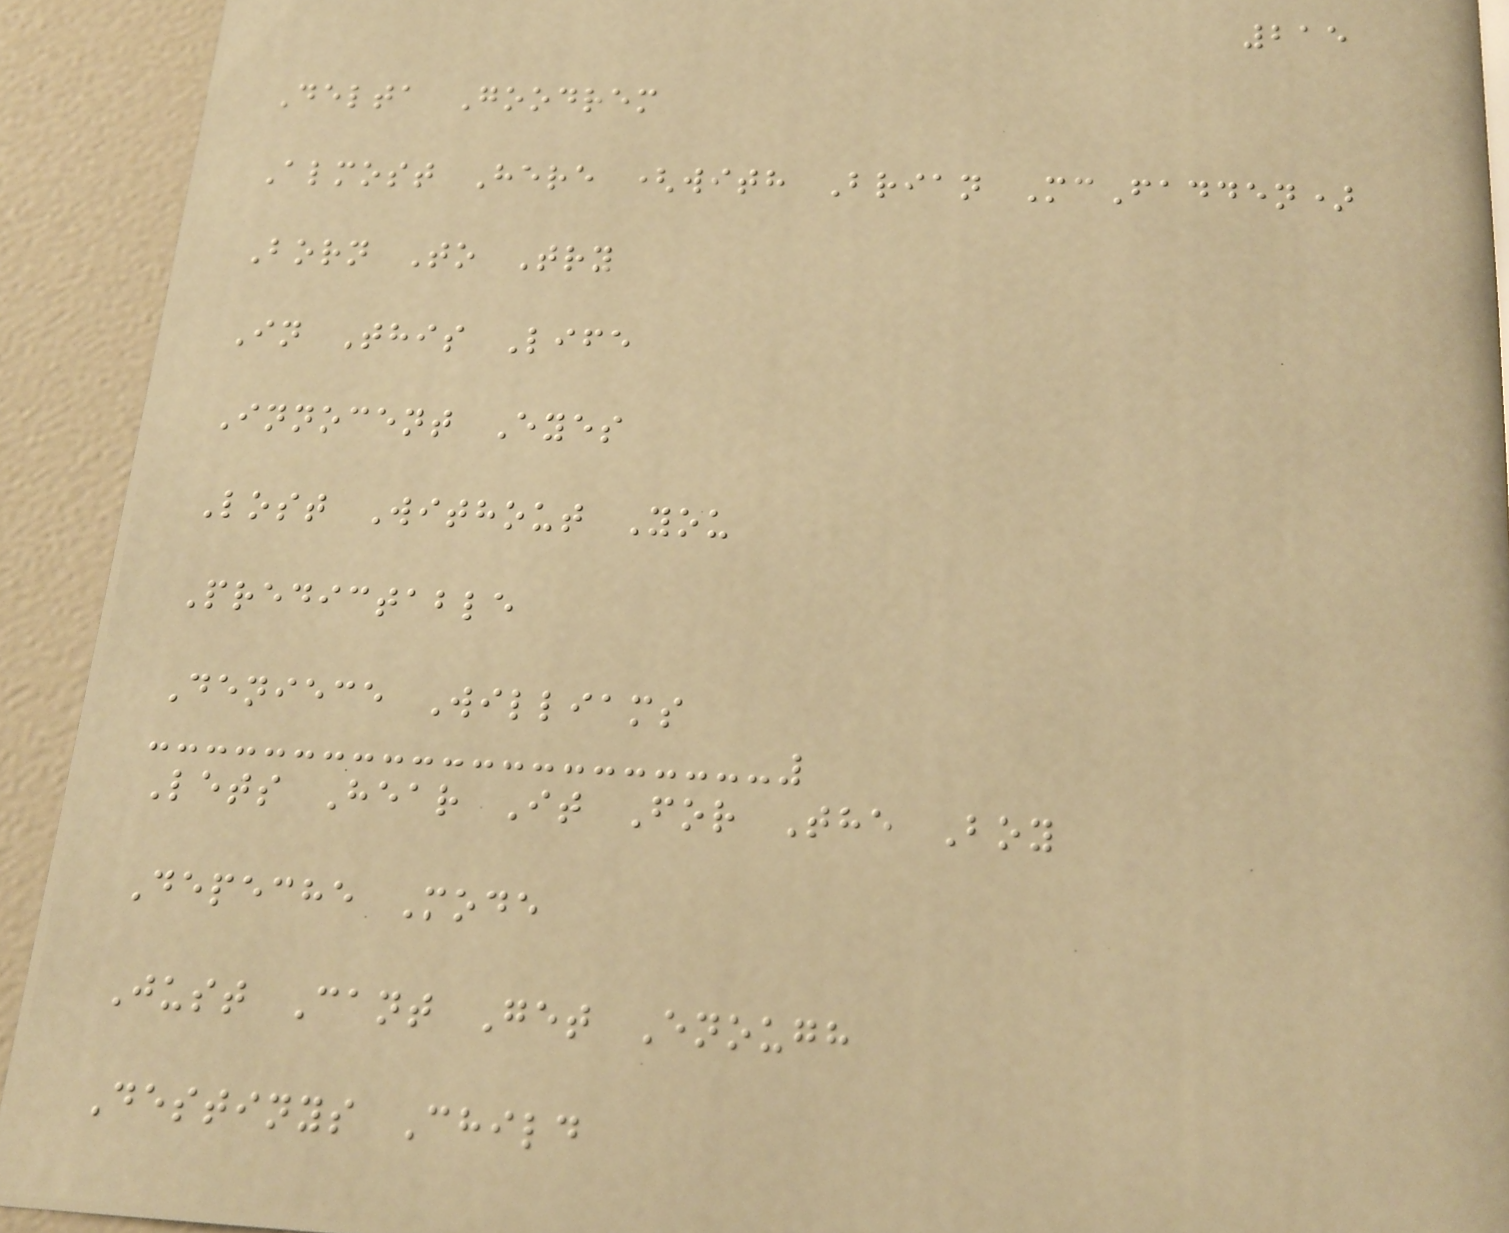215
Delta Goodrem
Almost Here (with Brian McFadden)
Born To Try
In This Life
Innocent Eyes
Lost Without You
Predictable
Deniece Williams
Lets Hear It For The Boy
Depeche Mode
Just Cant Get Enough
Destinys Child
